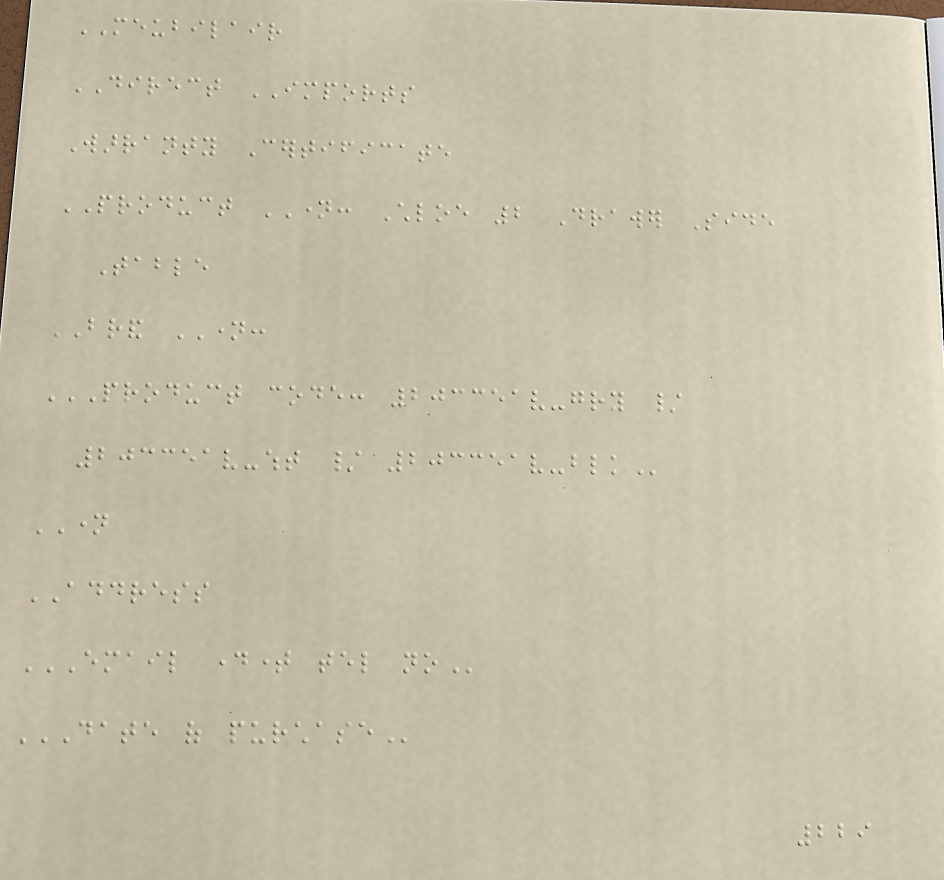MEUBILAIR
DIRECT IMPORTS
Warranty Certificate
PRODUCT NAME: Chloe 2 Drawer Side
Table
BRAND NAME:
PRODUCT CODE: 203351V-GRY /
203351V-WHT / 203351V-BLK
NAME
ADDRESS
EMAIL DAYTIME TEL NO
DATE OF PURCHASE
229
